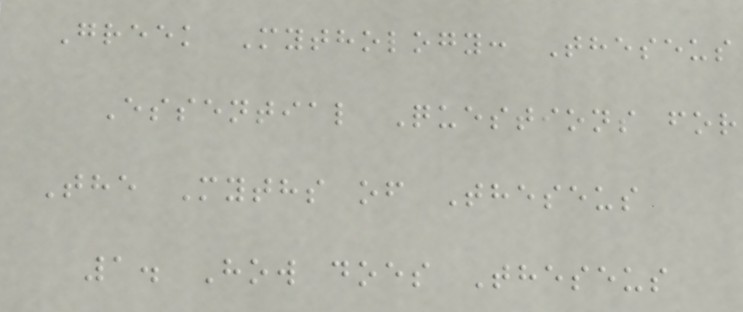Greek Mythology: Theseus
Essential Questions for
The Myths of Theseus
1. How does Theseus
